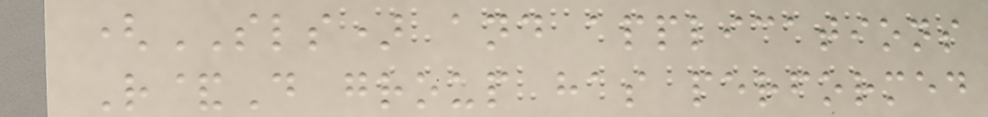(SLS) and applications
R&D group has performed
